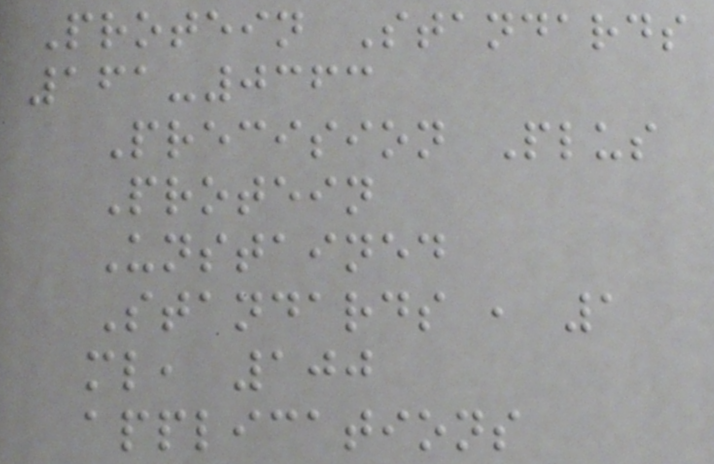Protein Standards
161-0363
Precision Plus
Protein
Unstained
Standards , 1
ml, 100
applications
